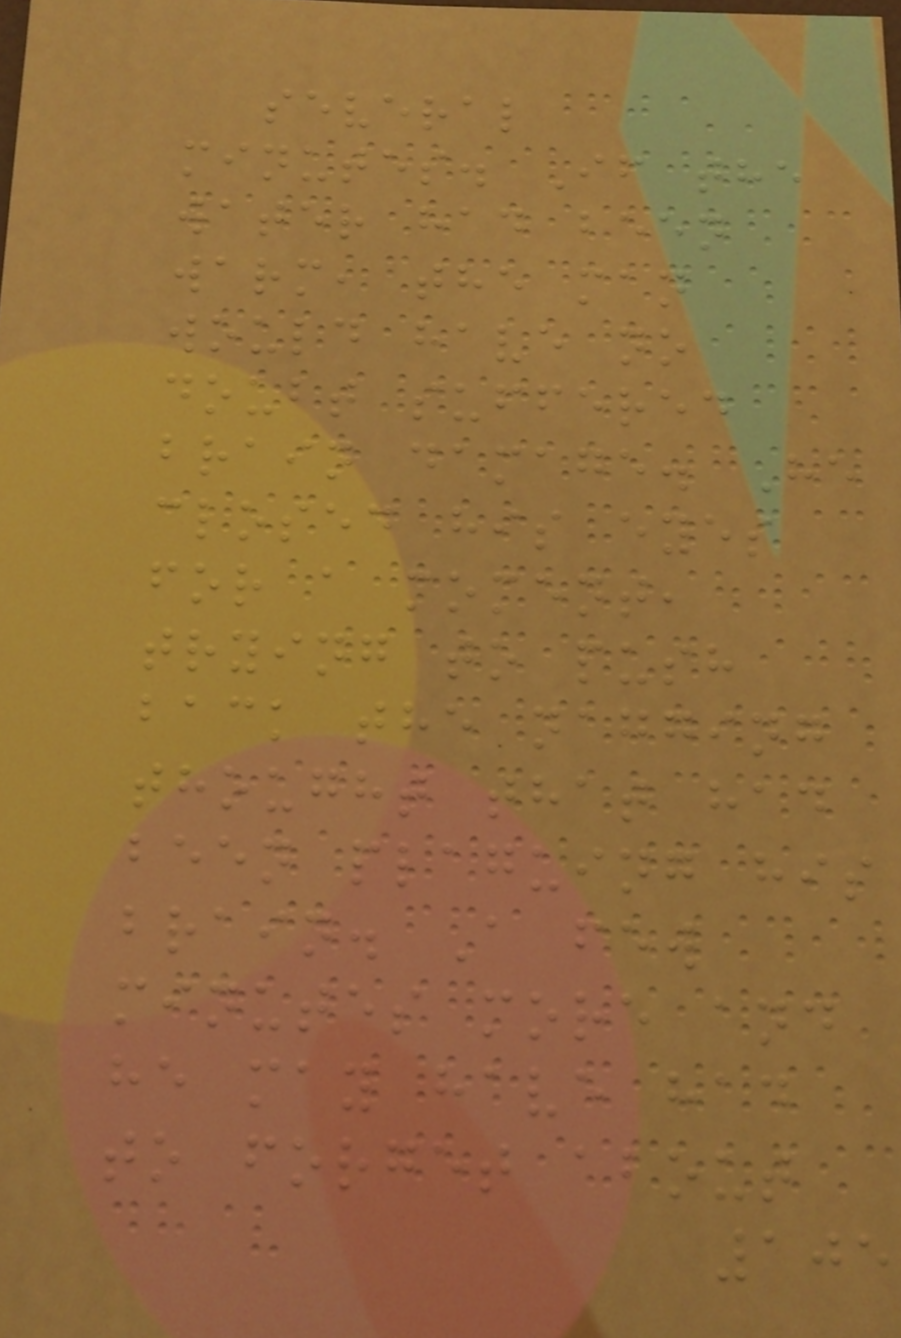several
minutes. If the
water had been
warm, the man
would have no
doubt suffered
brain damage. He
closed his eyes
for a moment,
trying to push
back the nagging
thought that had
been plaguing his
brain. A few
minutes more and
he may have had
to forget about
105
